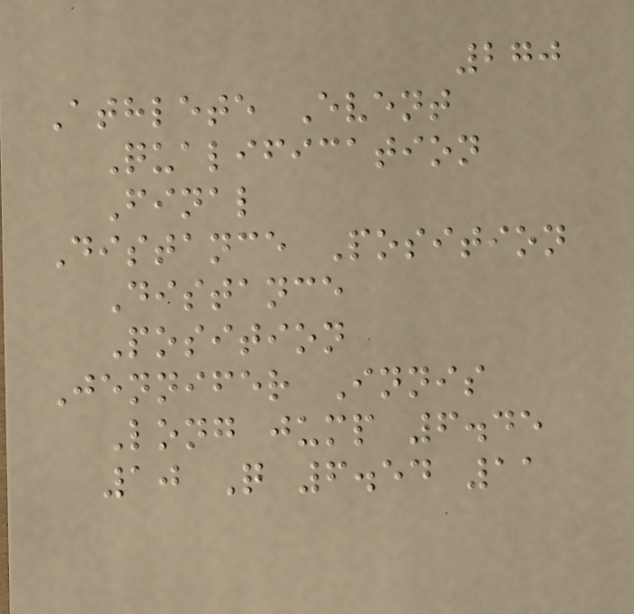270
Athlete Event
Qualification
Final
Distance Position
Distance
Position
Jennifer Innis
Long jump 6.45
10 Q 6.54 11
